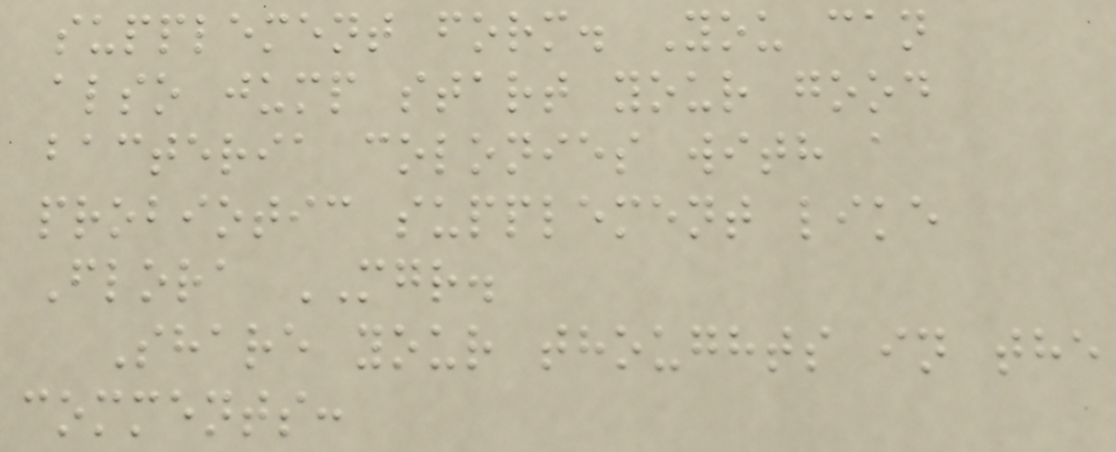supplement form. You can
also jump start your good
bacteria colonies with a
probiotic supplement like
Flora MGR.
Share your thoughts in the
comments:
